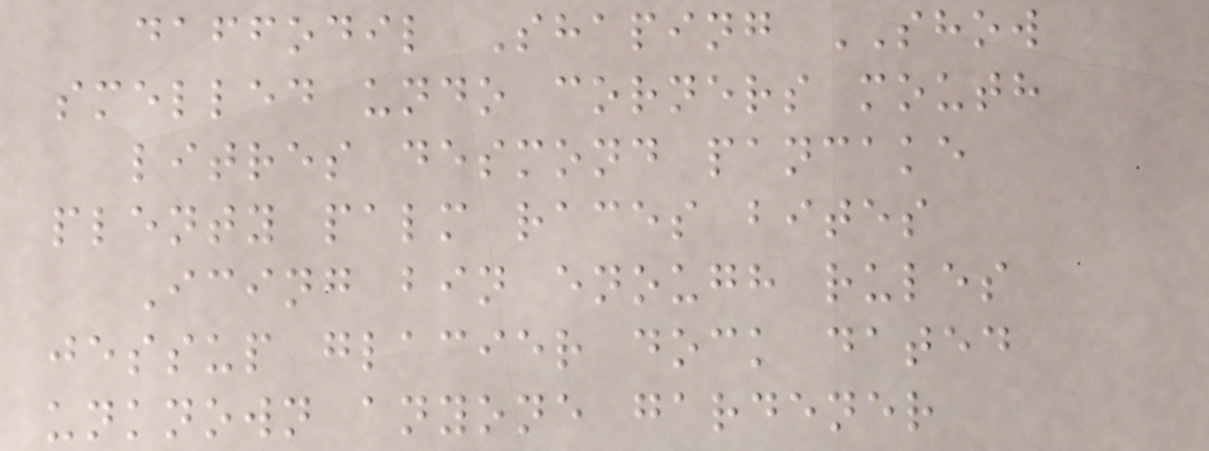daffodil Shaping SHOW
smelled undo corners mouth
litres desmond pancake
plenty palm races bites
Icing bin enough rules
jessup glacier dock dated
unknown anyone gardener
